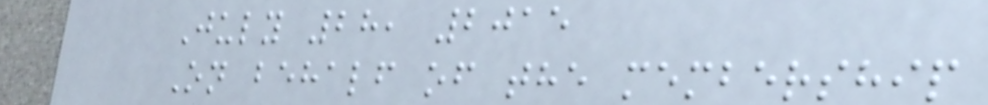July 28, 2015
On behalf of the membership
